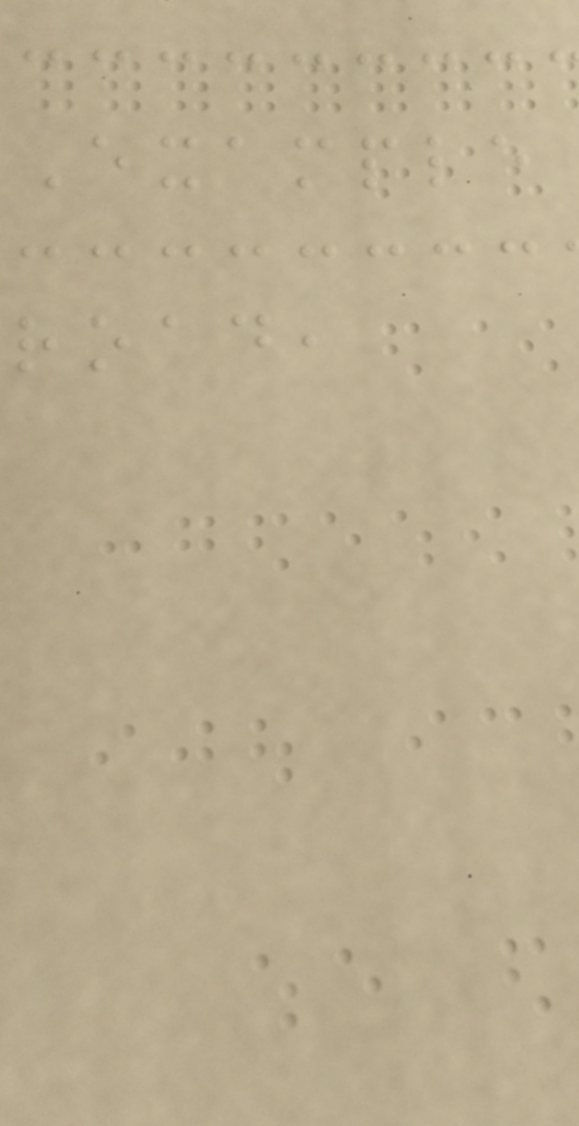Example
road,
